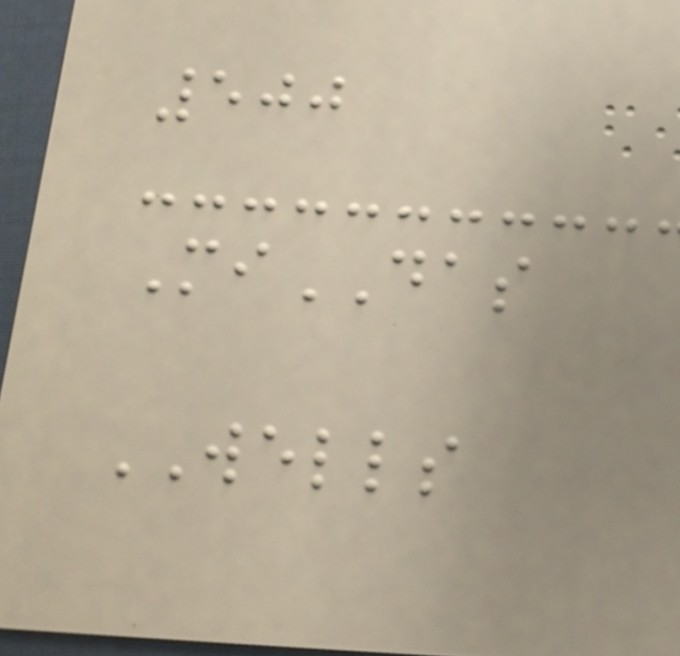500
MiDAS
WELLS
